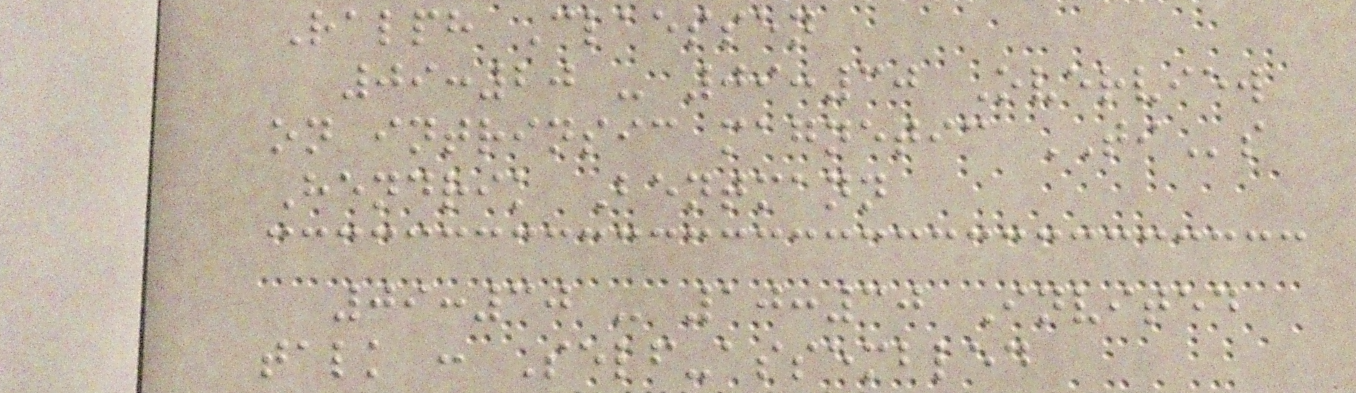Ralph Claessen
09:20 - 09:30 Overview
on intrinsic magnetic TIs
Hendrik Bentmann
09:30 - 10:30 Invited
talk : Self-assembled
